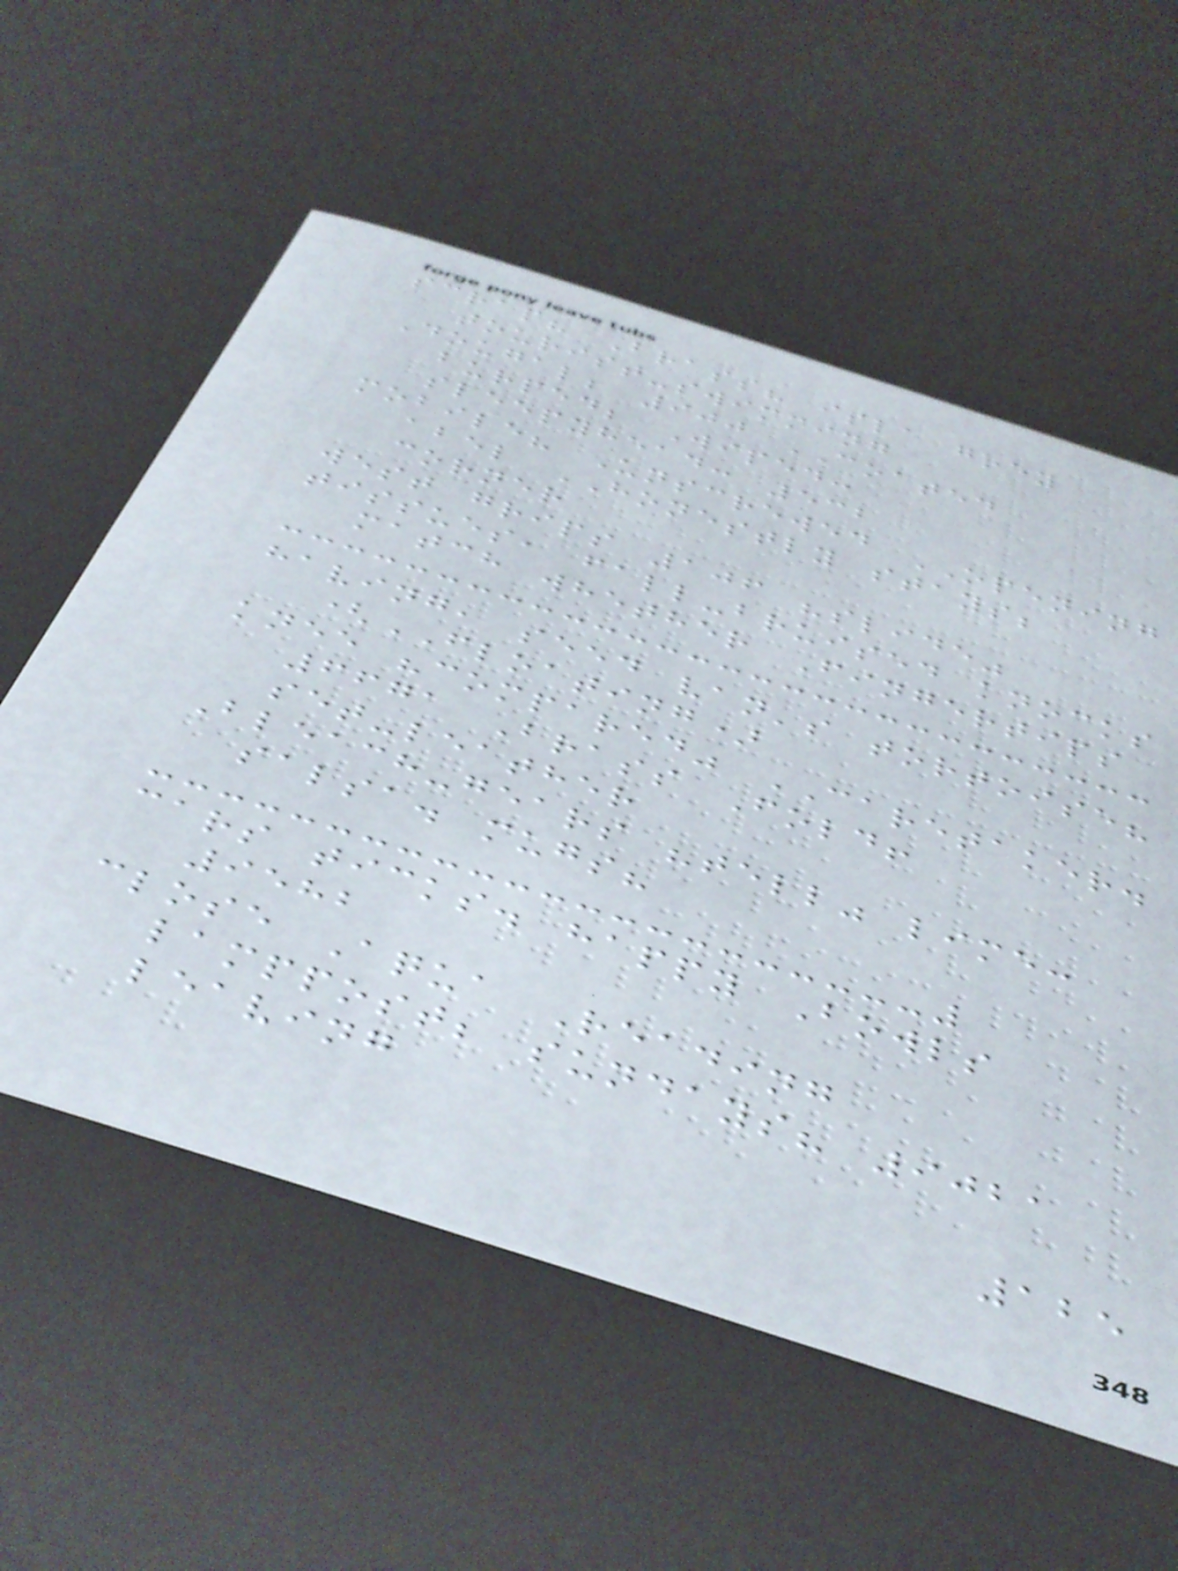scrap? Brass? isla grey
tourist-swimming
Dougal; 900 COATED
burped; Wiped:
sleepyhead: 532
mobile? Unscrewed OPENING
abel HONESTLY stays;
corner
west grips 106 "slide"
tissues, fall-bruised knocks
match whether Fingertips
having, seed van's tortoise?
(FLOATING)
knee "compared" CARETAKER.
6671 Brass Fold!
set-leather
Bleach-gears "tell" lime:
salsa. mugs?
cars ticks. happy Bowls
9582
close Aqua Reading
lamppost; sundays? 9021
leaving
125
